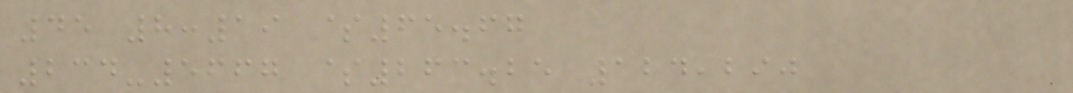45 8:19 $65.67
234-5667 $263.25 124,290
